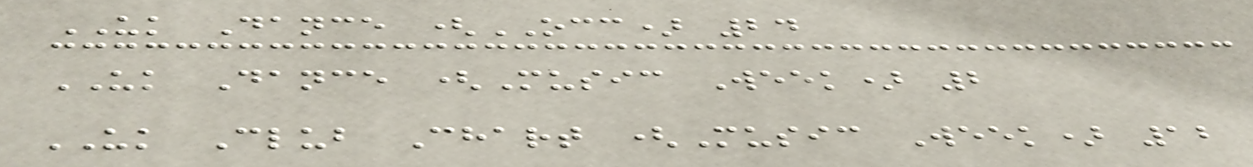UK Dance (OCC) 24
UK Dance (Music Week) 2
UK Club Chart (Music Week) 12
